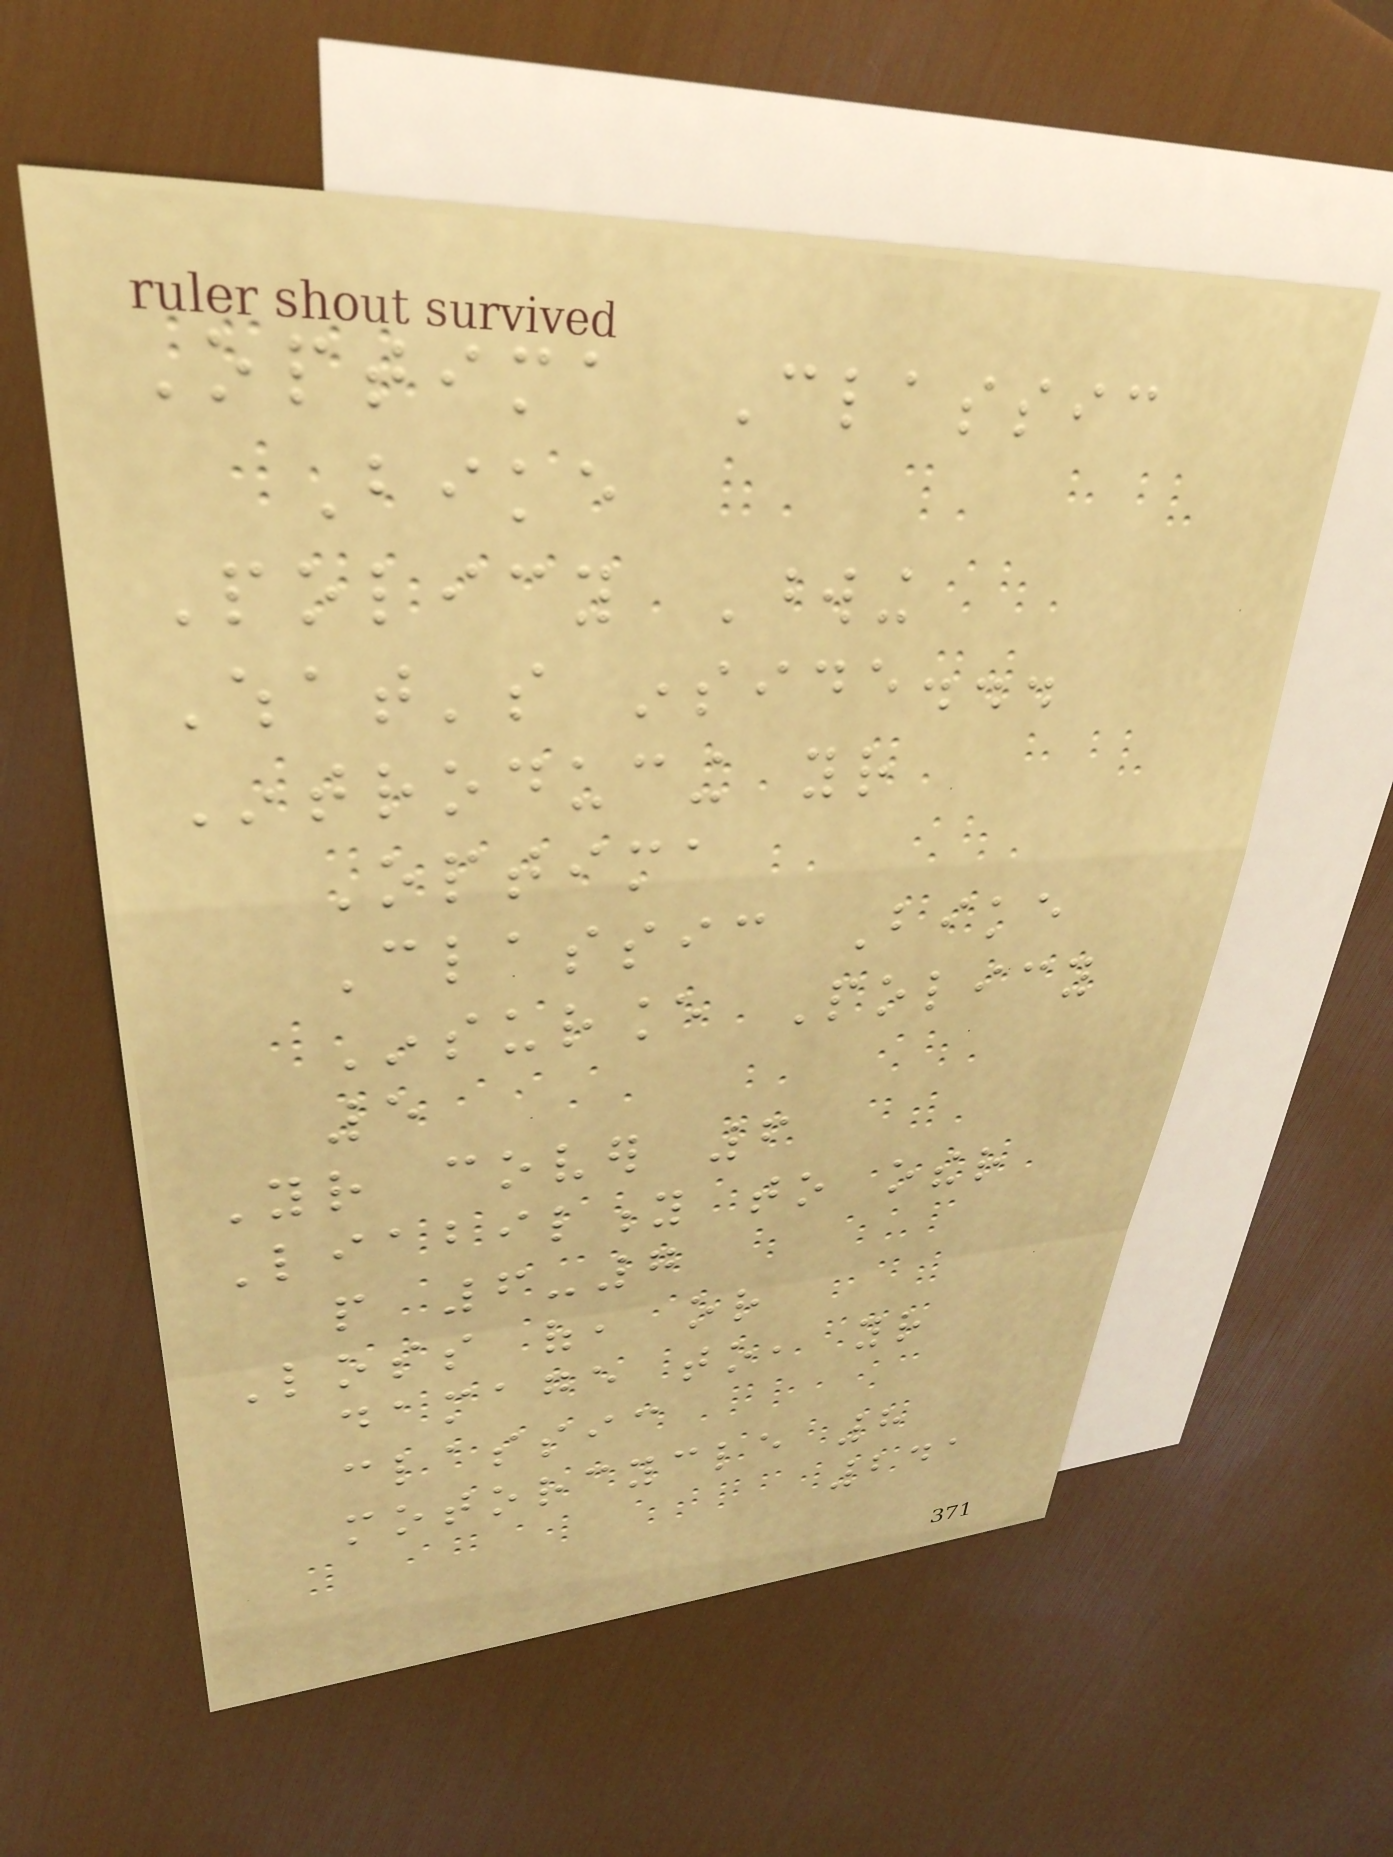Optima Classic
Bike
Policy Wording
What's inside...
Introducing your
Optima
Classic Bike
Insurance Policy
5
Your cover 6
Liability to other
people 6-7
Loss of, or
damage to, your
classic
motorcycle 8
241
